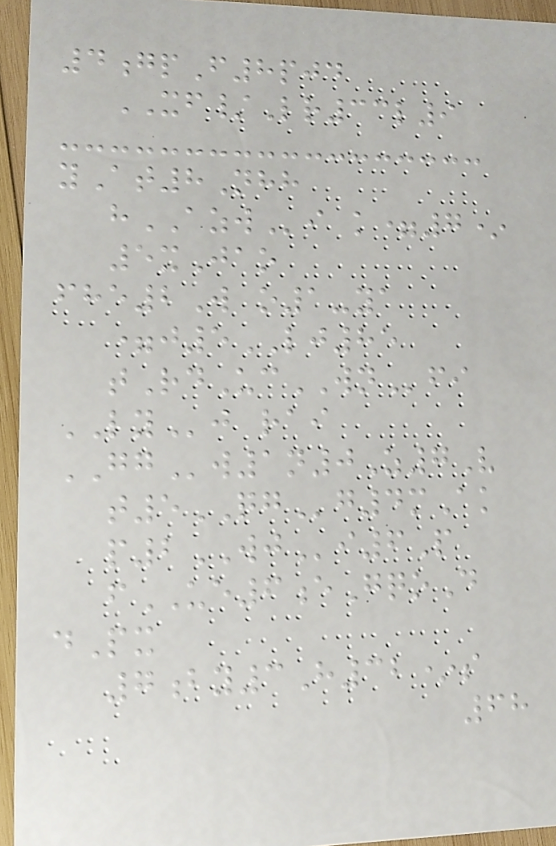4gpF8pjd
XF/Lr33l9
yAt8Nhh
hAZWi k=7*
5xJao
fhe2W o1-ya
=j5LJ85
tRdUcWNfi
LYj rai
GGw1n0Z7V
t5QGg4mAk
p2WJi6P
fUE6eGqoD
dPx
7by3H32*s
68
